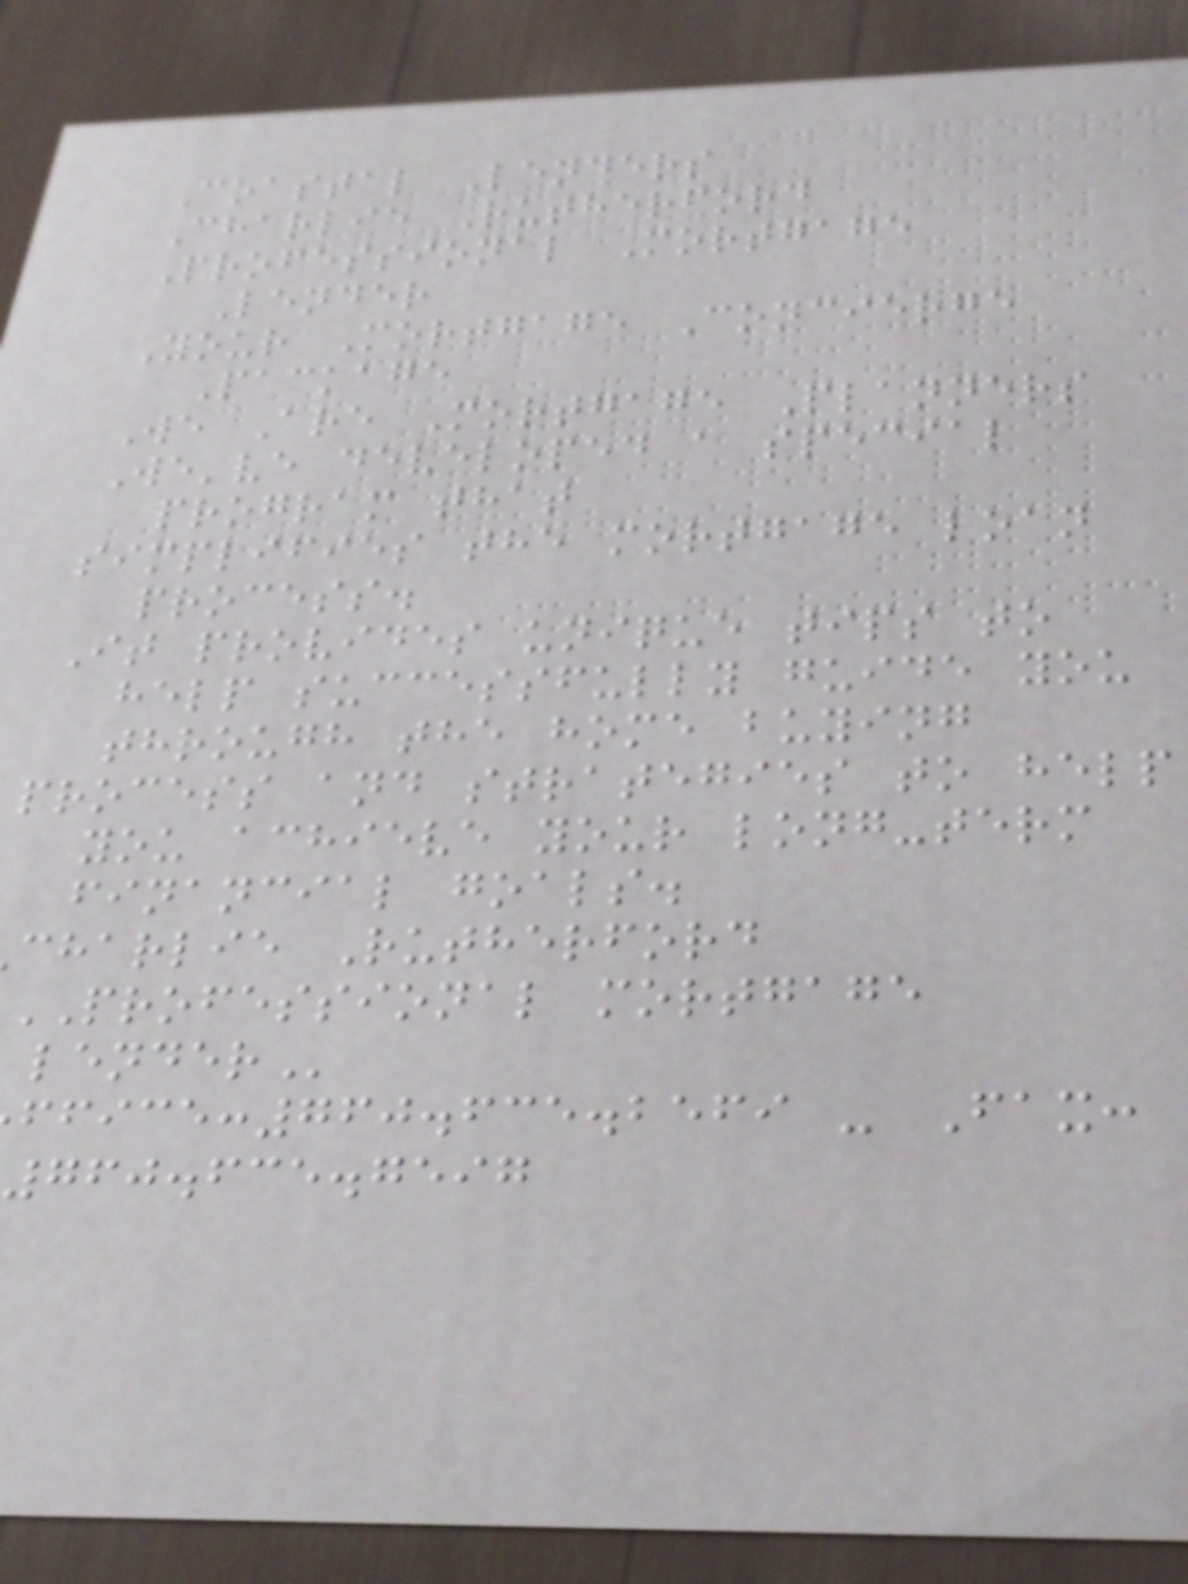Coastal Lenders
Charlie Rutherford
Professional Mortgage
Lender
Your Mortgage Concierge
Package
We Are Mortgage Planners
We've developed a special
program that
simplifies the mortgage loan
process.
It provides unique tips to
help successfully guide you
through the home buying
process and strategies to help
you achieve your long-term
financial goals.
charlie Rutherford
PROFESSIONAL mortgage
ffice:760.635.2569 - Fax:
760.635.7597
